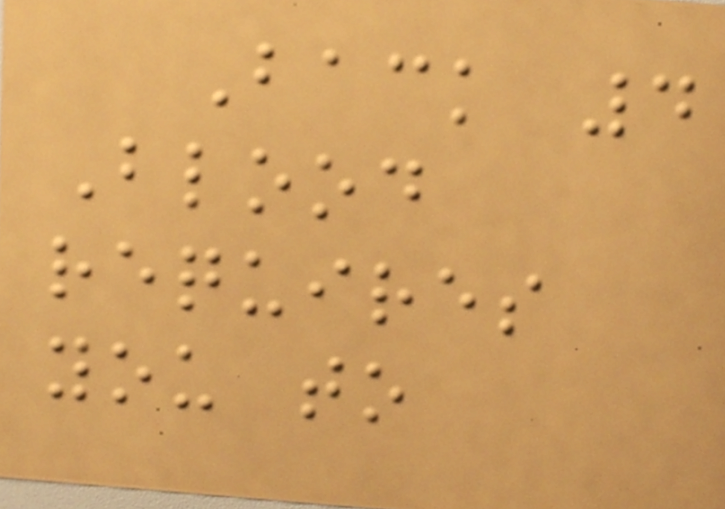Back 4
Blood
requires
you to
